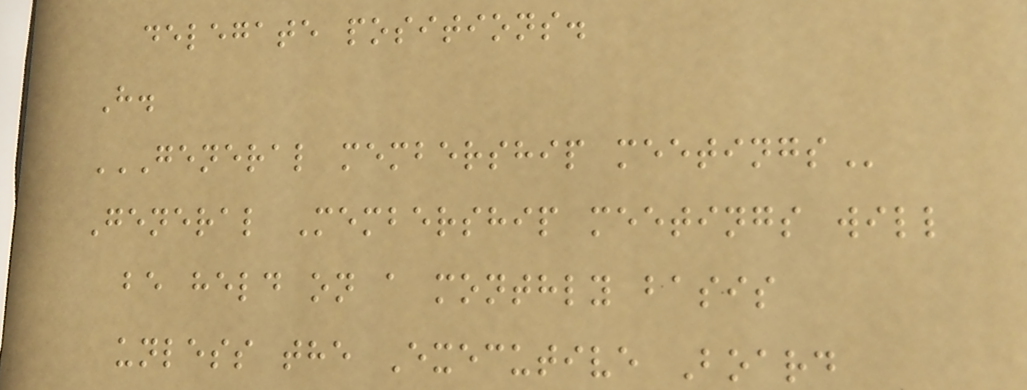delegate positions.
H.
GENERAL MEMBERSHIP MEETINGS
General Membership meetings will
be held on a monthly basis
unless the Executive Board
